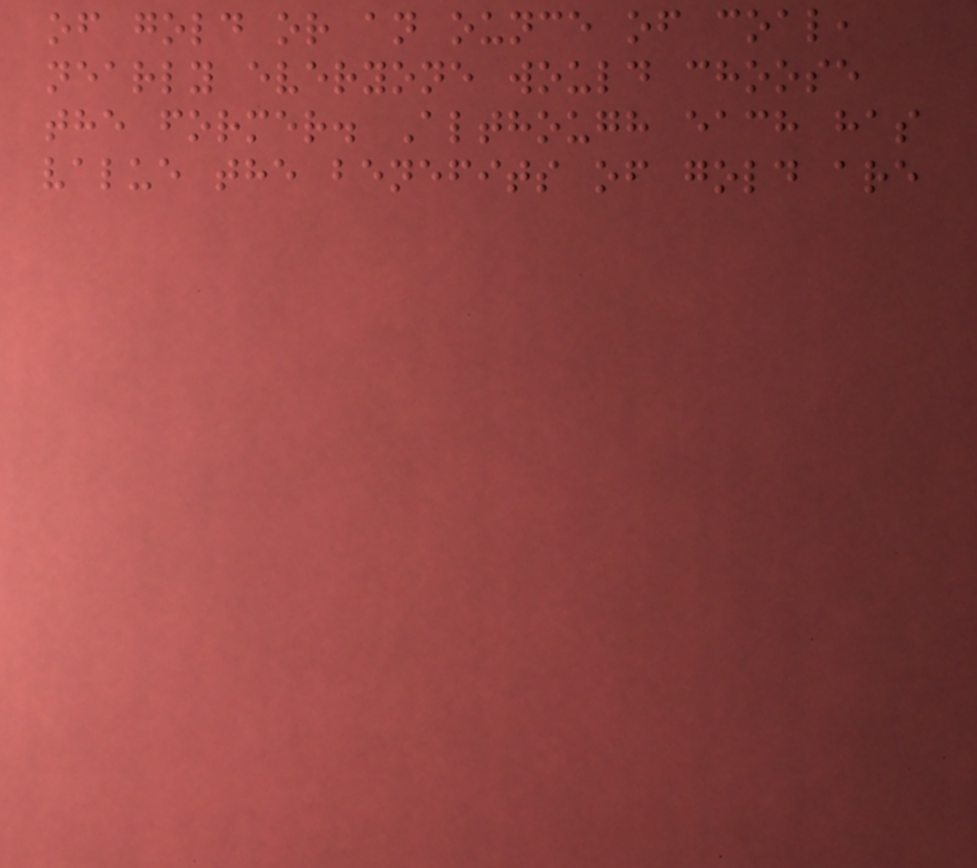of gold or an ounce of coal,
nearly everyone would choose
the former. Although each has
value the benefits of gold are
